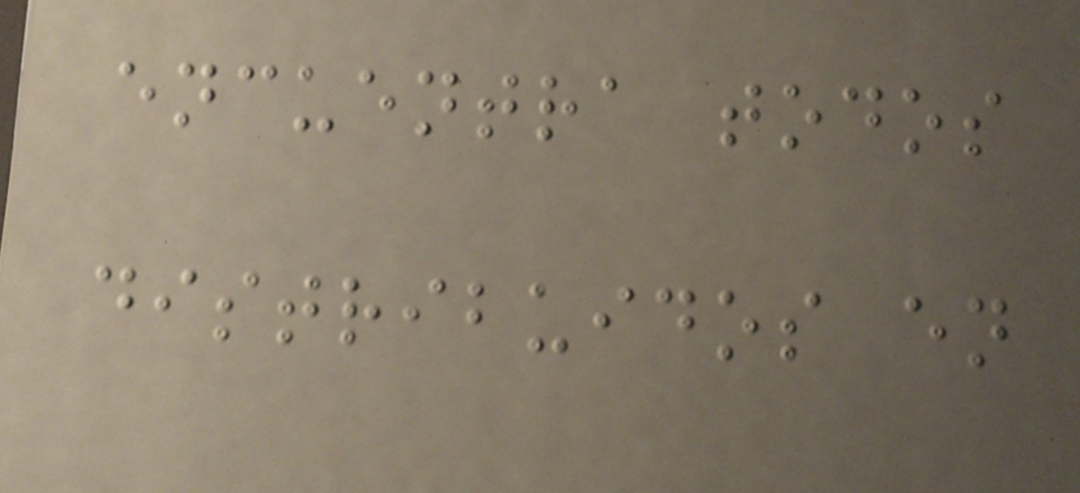encuentra todos
distribuidos en
